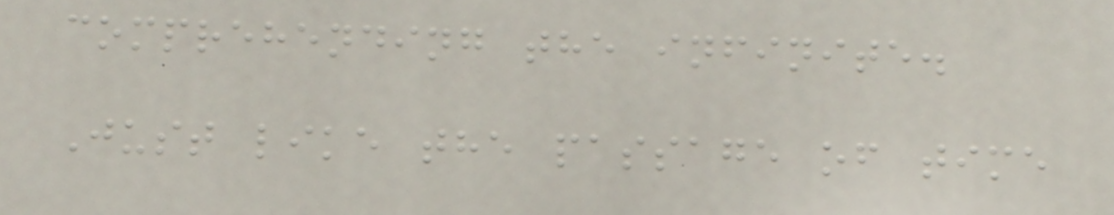comprehending the infinite.
Just like the passage of time
